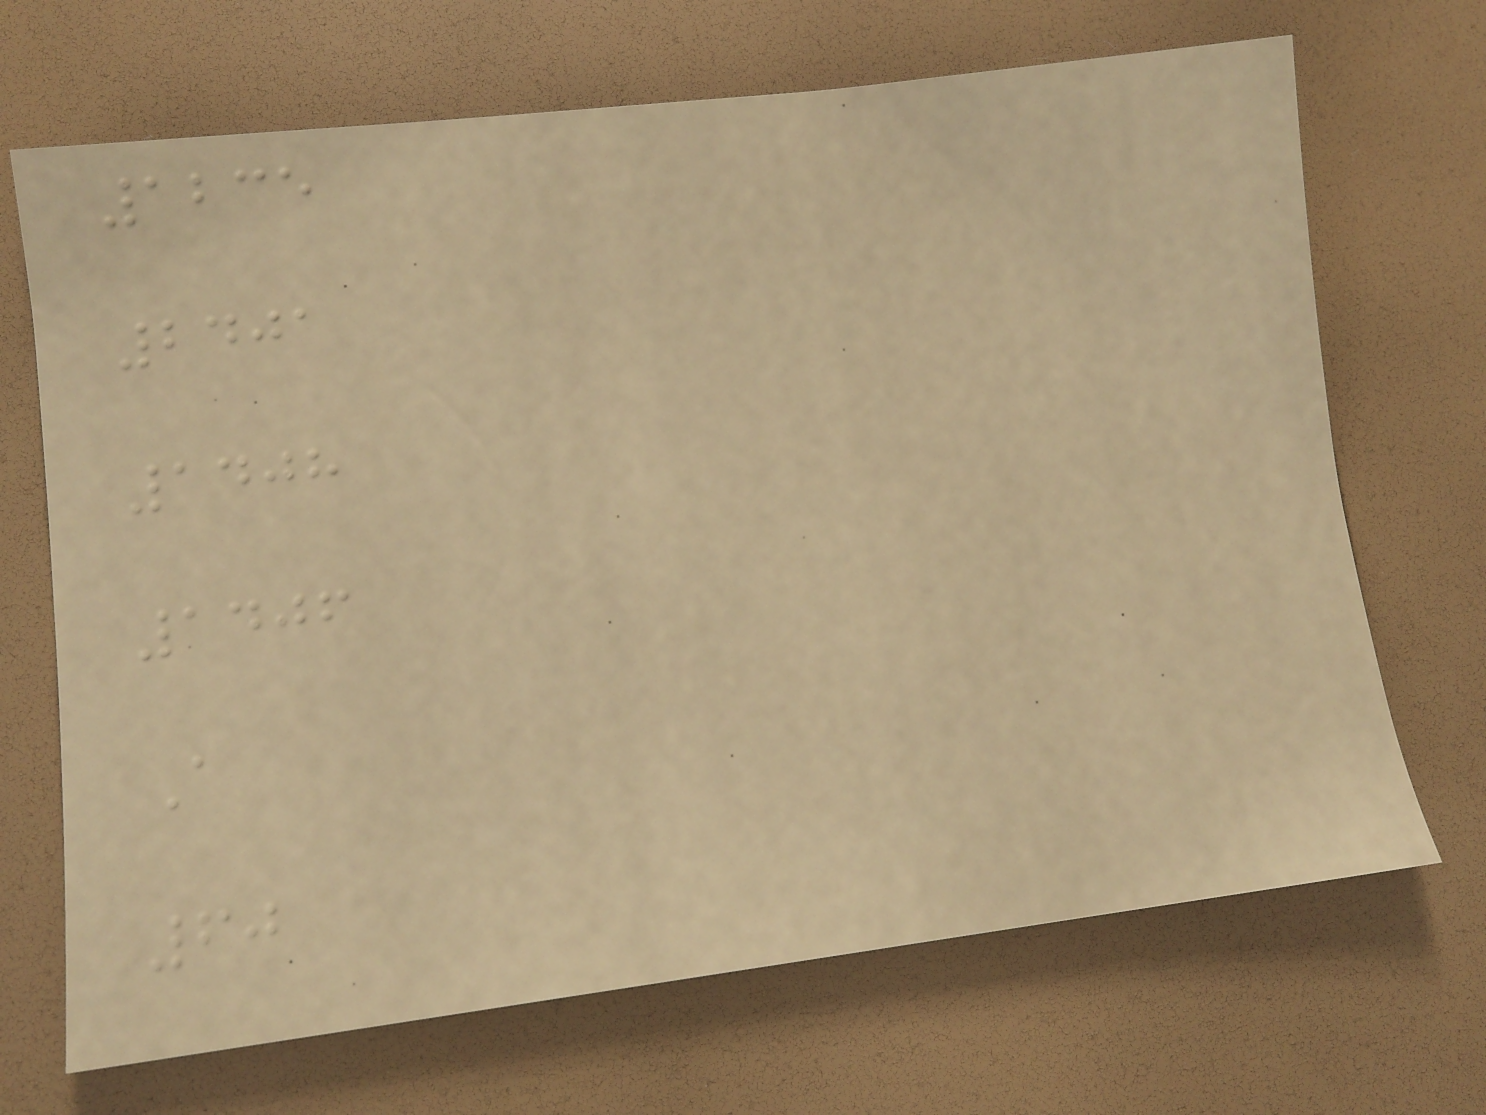1235
2401
1408
1406
A
60
